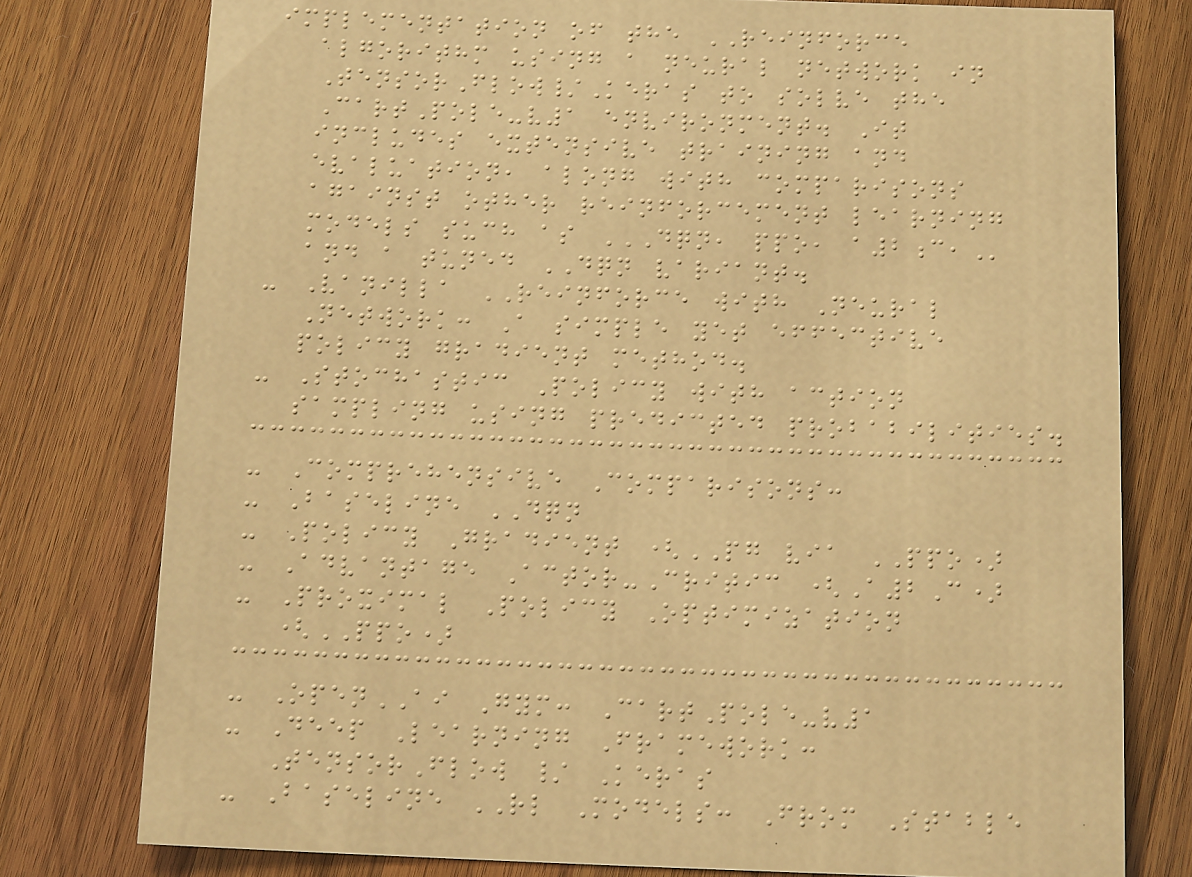implementation of the REINFORCE
algorithm using a neural network in
TensorFlow/Keras to solve the
CartPole-v1 environment. It
includes extensive training and
evaluation, along with comparisons
against other reinforcement learning
models such as DQN, PPO, A2C,
and a tuned DQN variant.
- Vanilla REINFORCE with Neural
Network: A simple yet effective
policy gradient method.
- Stochastic Policy with action
sampling using predicted probabilities.
- Comprehensive Comparisons:
- Baseline DQN
- Policy Gradient (PG via PPO)
- Advantage Actor-Critic (A2C)
- Proximal Policy Optimization
(PPO)
- OpenAI Gym: CartPole-v1
- Deep Learning Framework:
TensorFlow / Keras
- Baseline RL Models: From Stable
